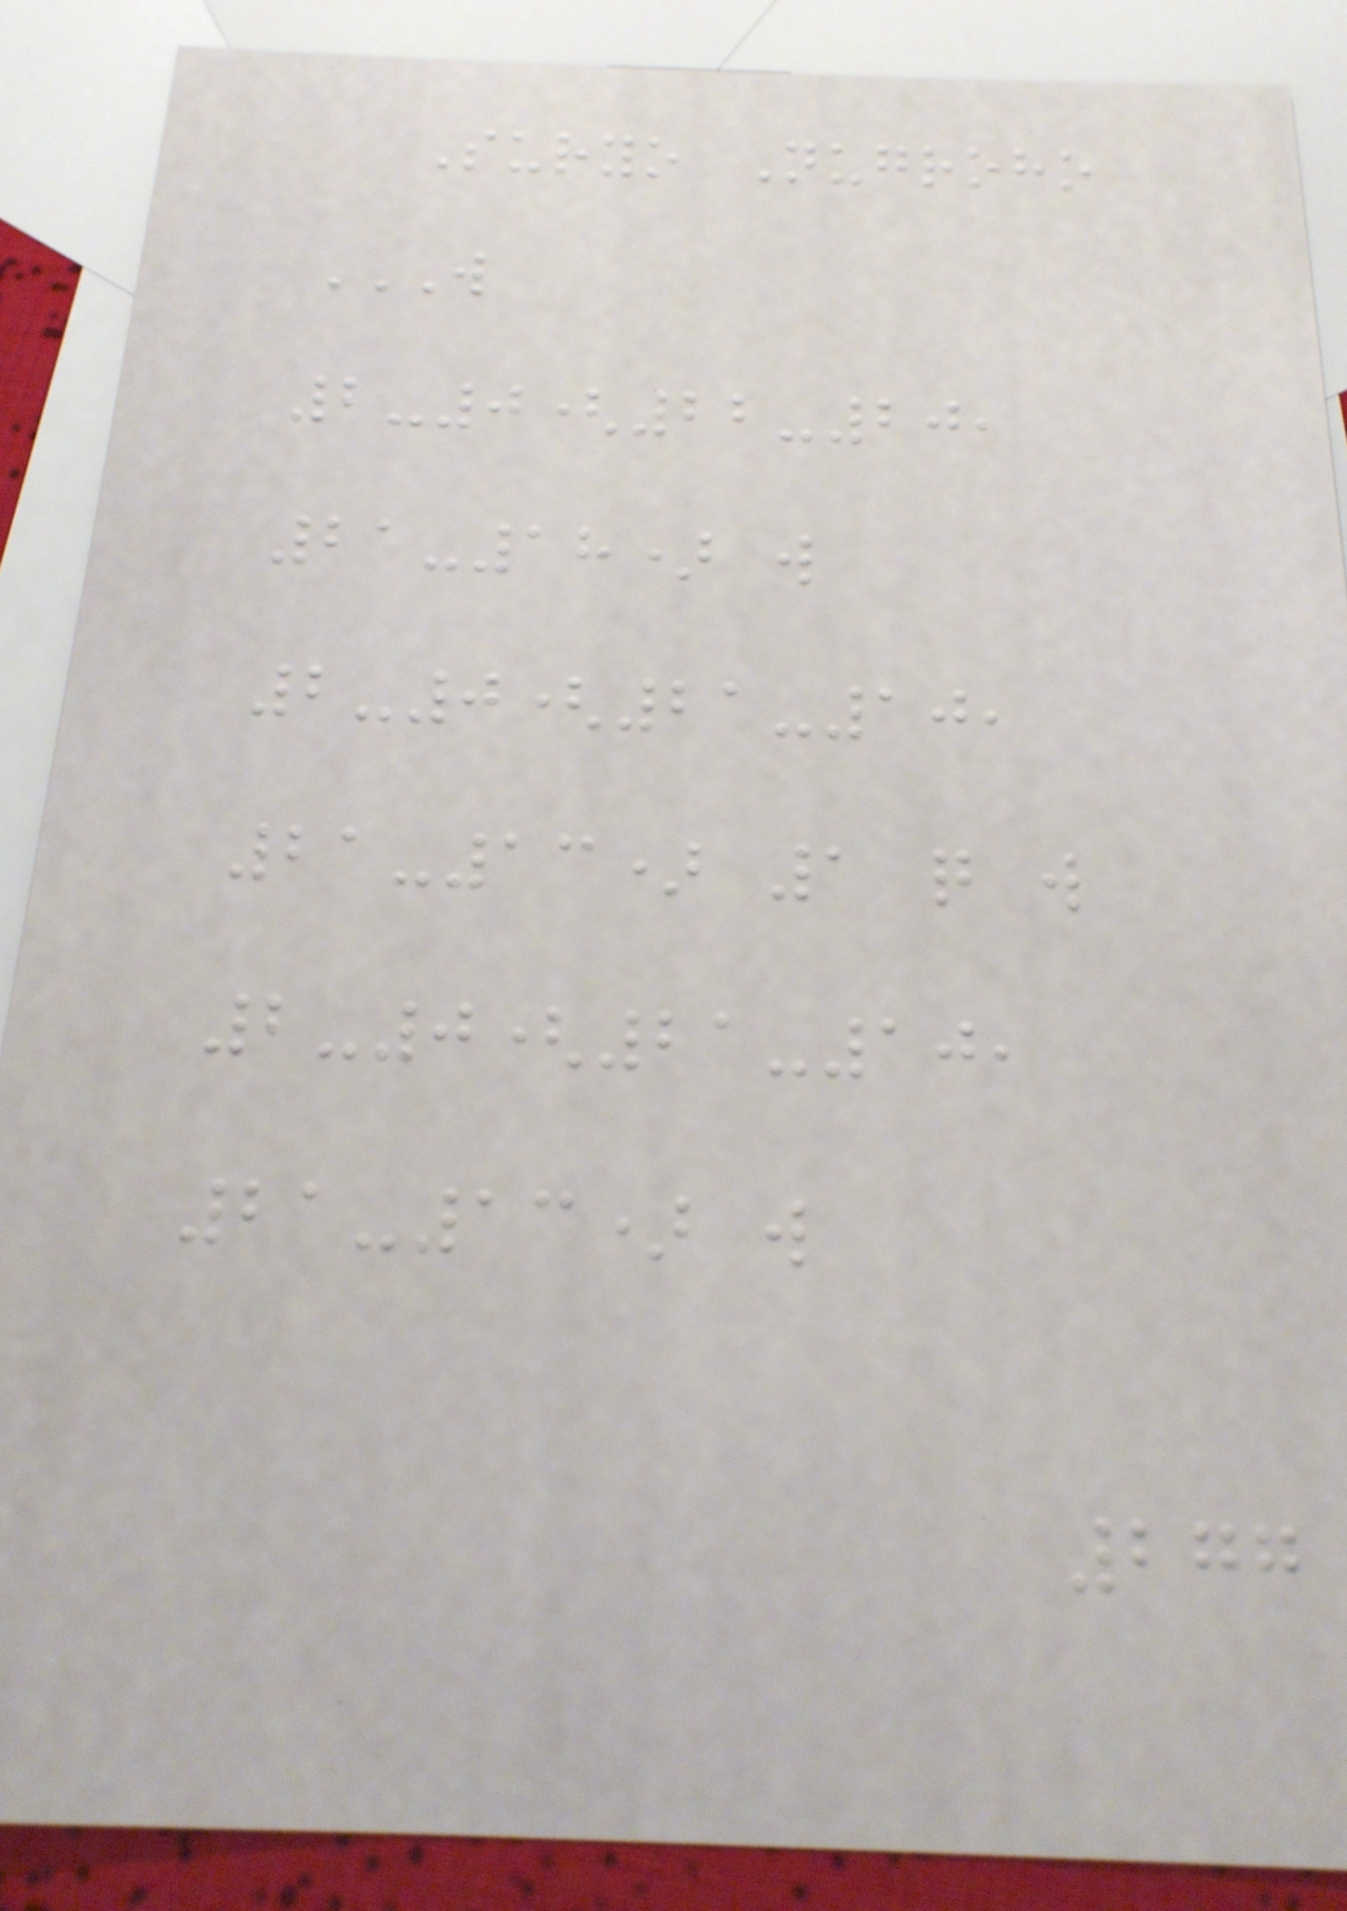Suryo Nugroho
W
2-0(22-20,
21-18) W
2-0(21-10,
21-13) 1 Q W
2-0(21-10,
21-13) W
277
